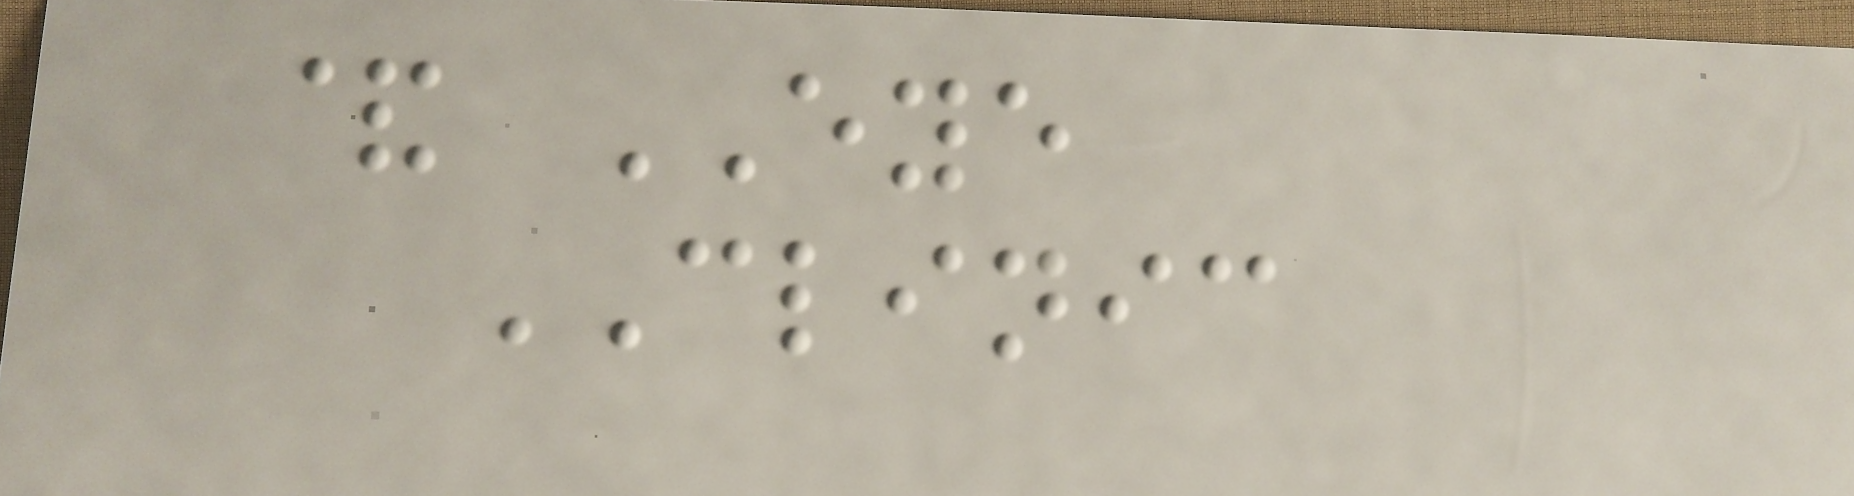& EYE
CLINIC
